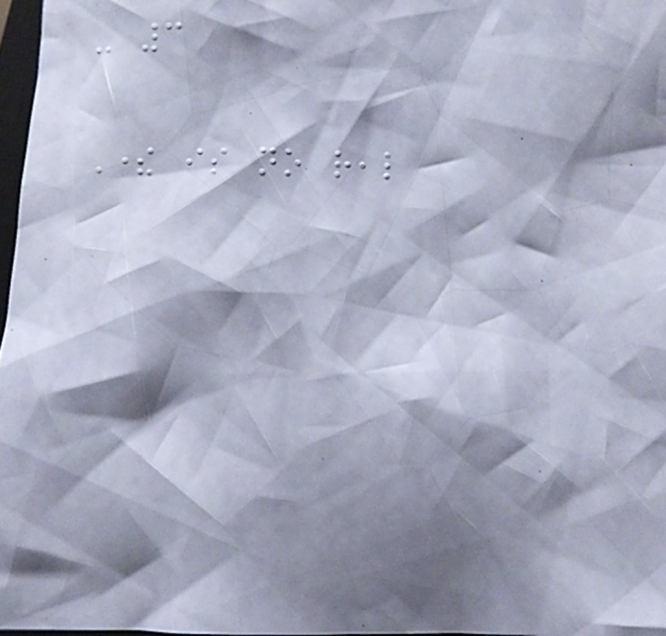- 3
There is no real
